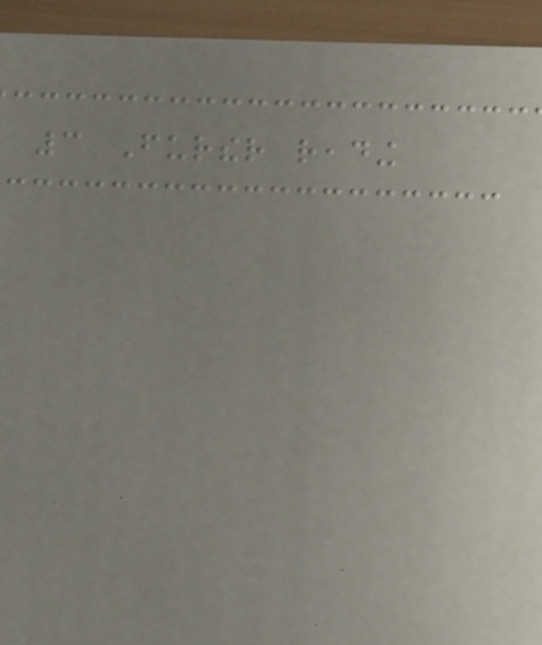3 Further reading
